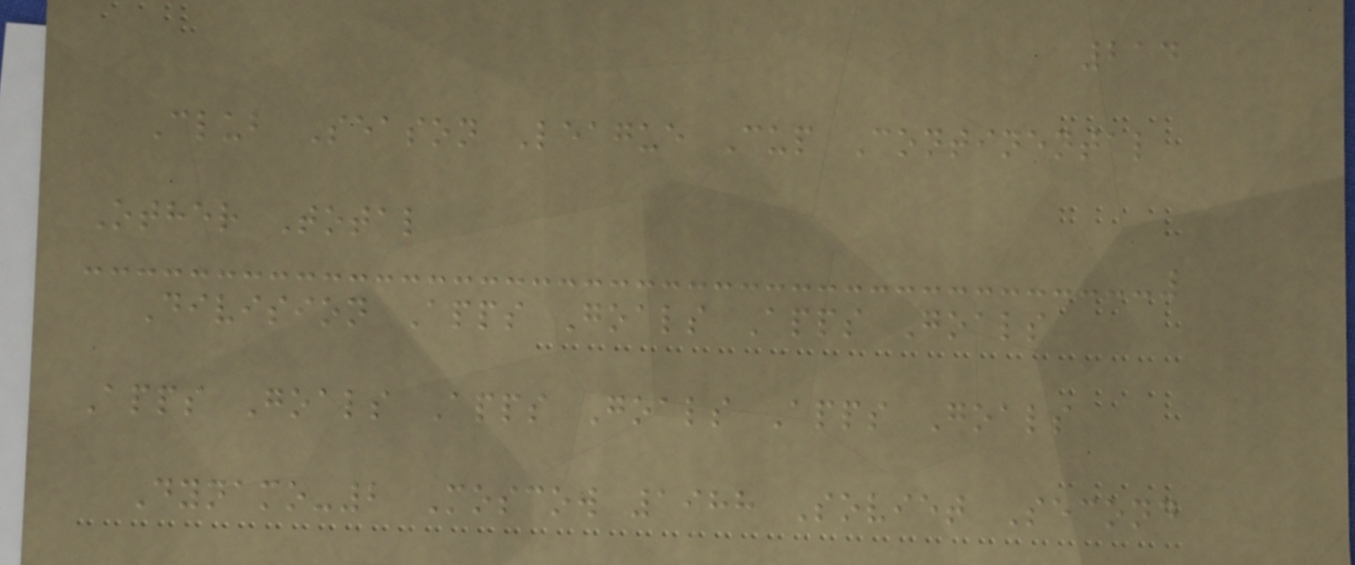214
Club Season League Cup Continental
Other Total
Division Apps Goals Apps Goals
Apps Goals Apps Goals Apps Goals
Dynamo-2 Moscow 1988 Soviet Second
